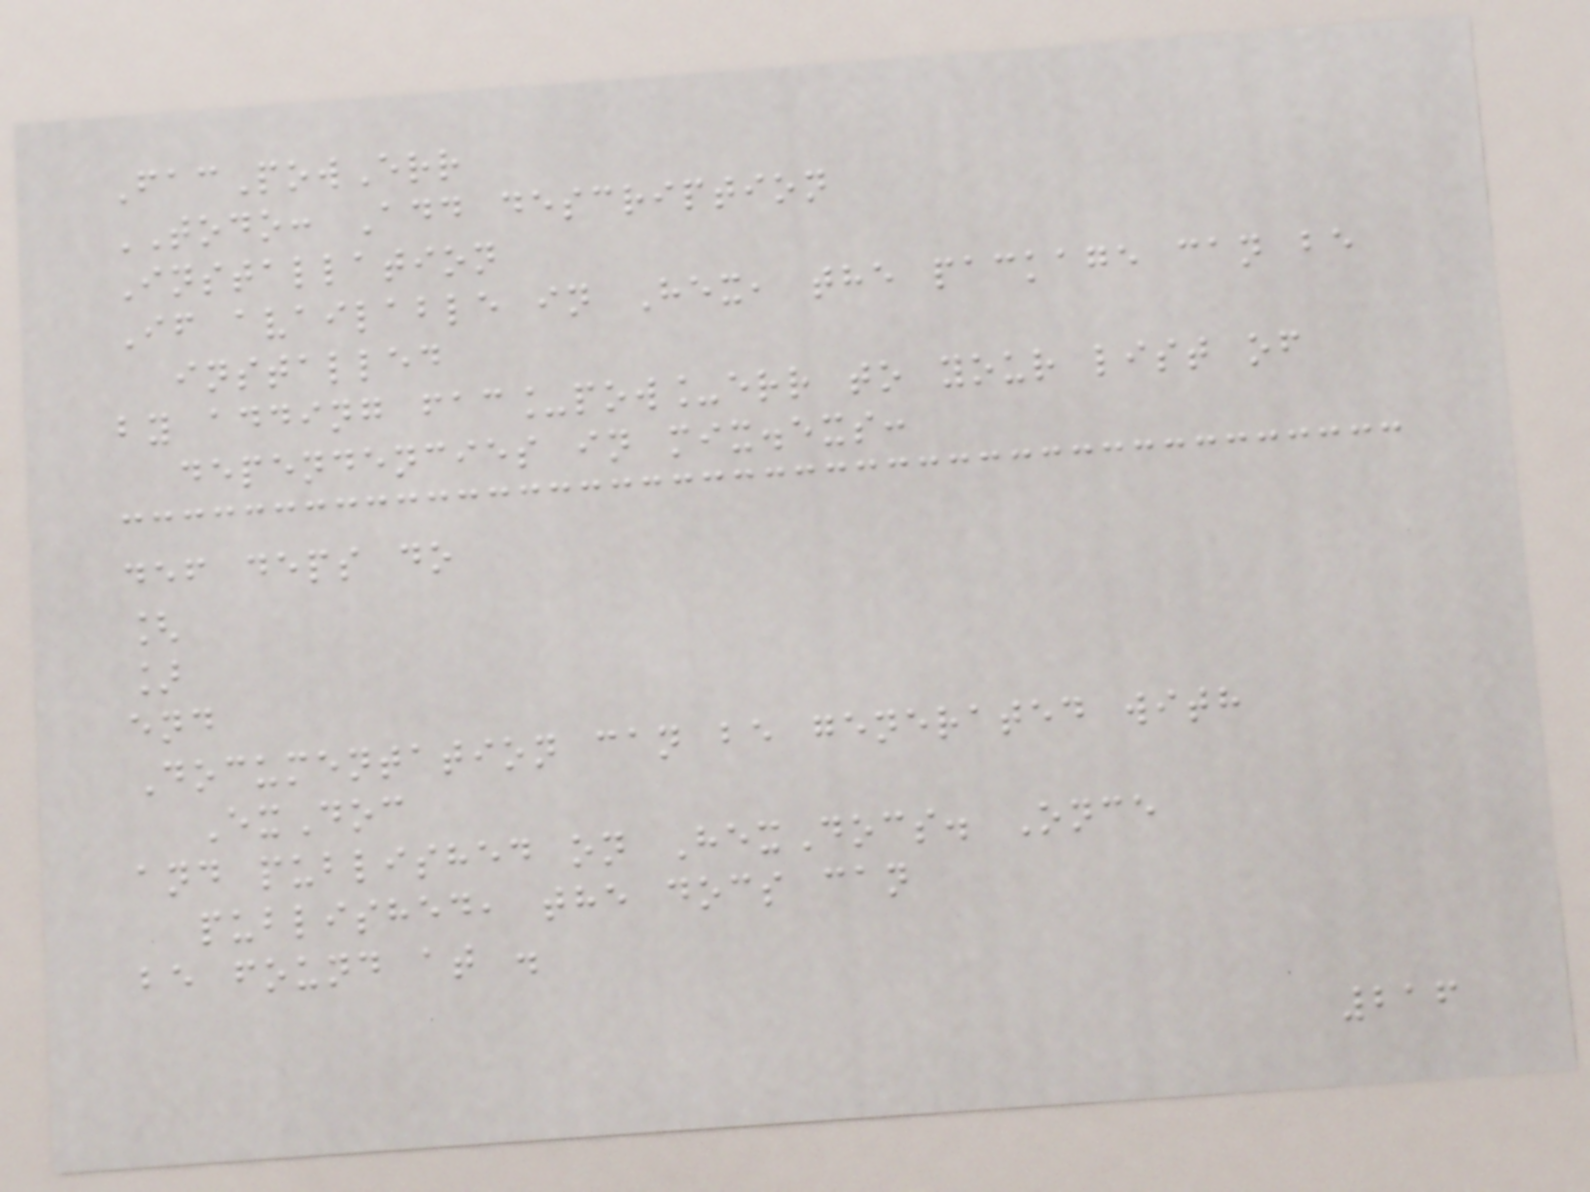FacPowErr
TODO: Add description
Installation
If available in Hex, the package can be
installed
by adding fac_pow_err to your list of
dependencies in mix.exs:
def deps do
[
]
end
Documentation can be generated with
ExDoc
and published on HexDocs. Once
published, the docs can
be found at .
216
